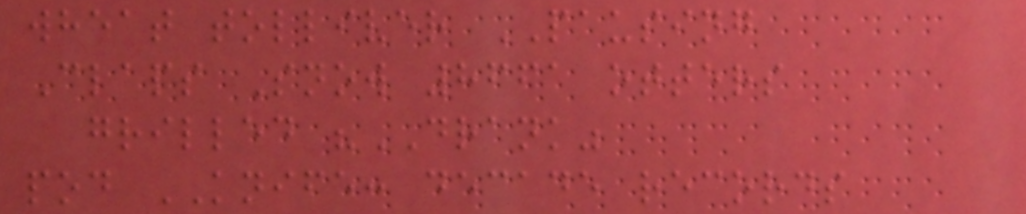wheat tolliver PAUSING
Claps Snow 8661 otters
grilled "DRANK"
pod KNIFE: decade records
